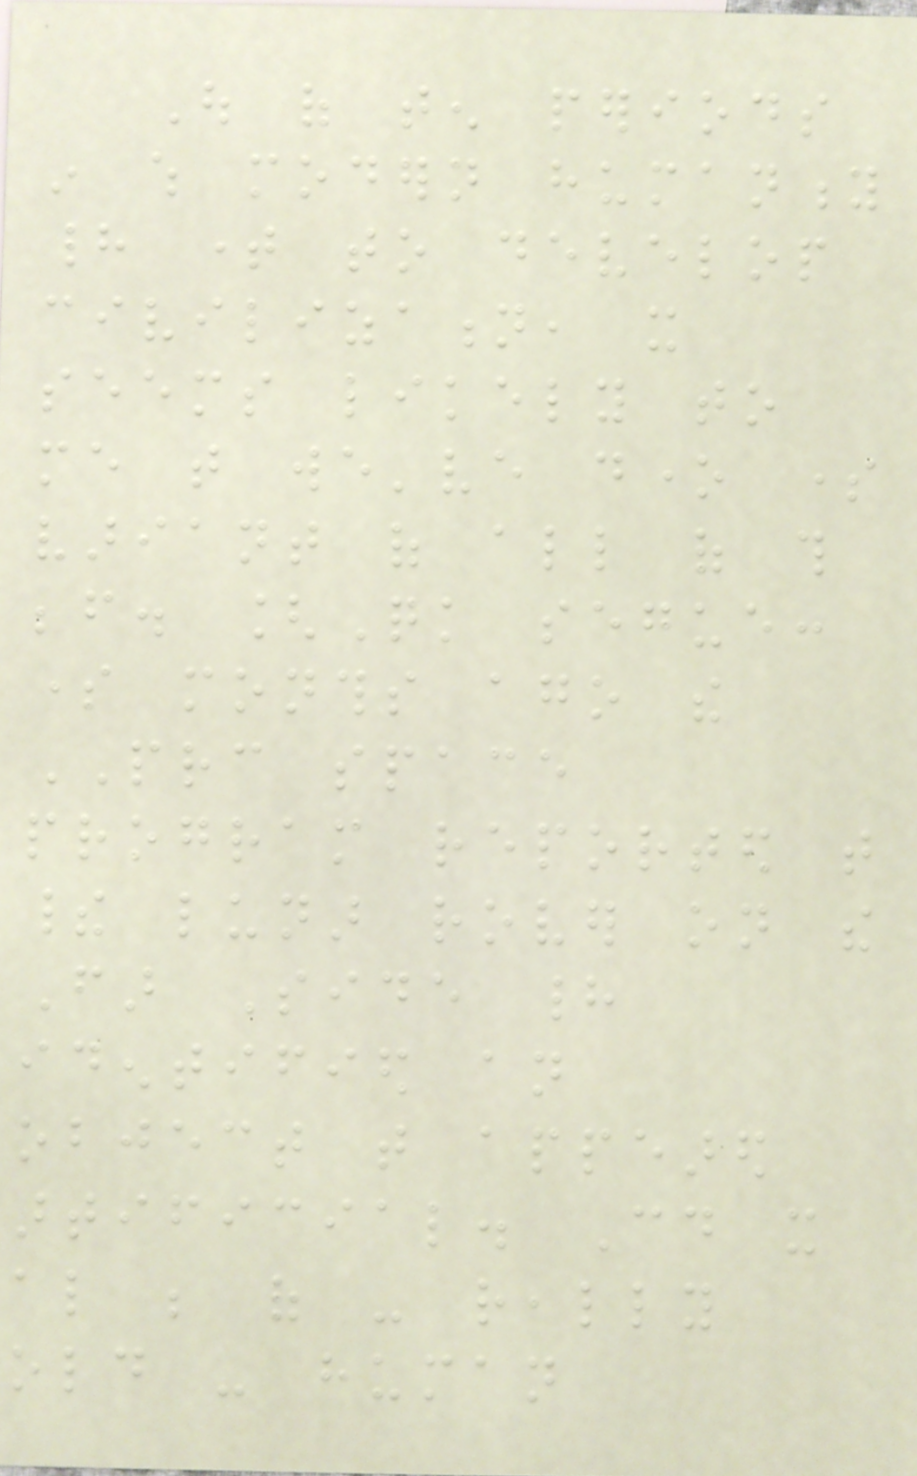Out of ten periods
in which modern humanity
had time to develop
civilization, it
seems likely to
me that we've done some
variant of all of this
before. [Quick segue:
some months ago the
PRC space
program reported that
their lunar rover on the
Far Side had
identified an
object that appeared
artificial. Could it
also be of - really
old - human
